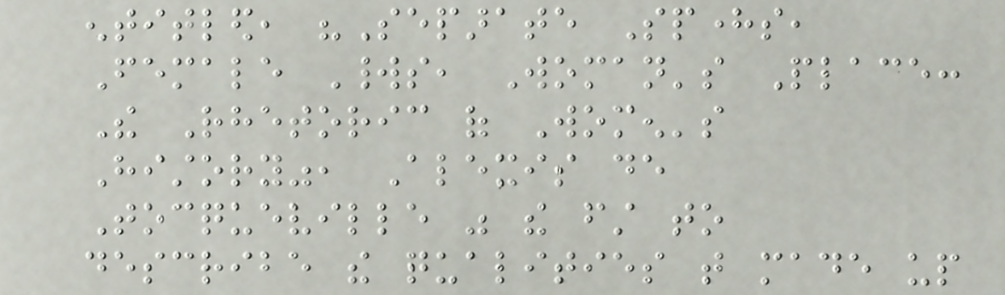entitled, "Separate Spheres,
Female Worlds, Woman's Place:
The Rhetoric of Women's
History", Alexis de
Tocqueville was the first to
describe the qualities that made up
